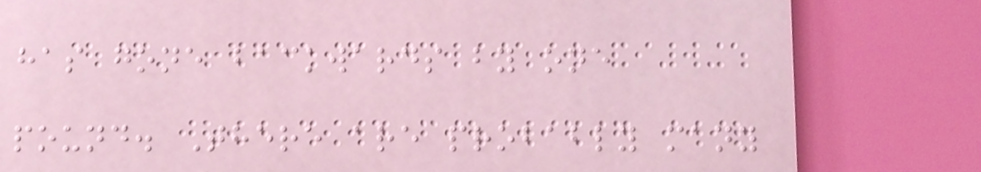has gone backwards by one
pound. There are probably many
